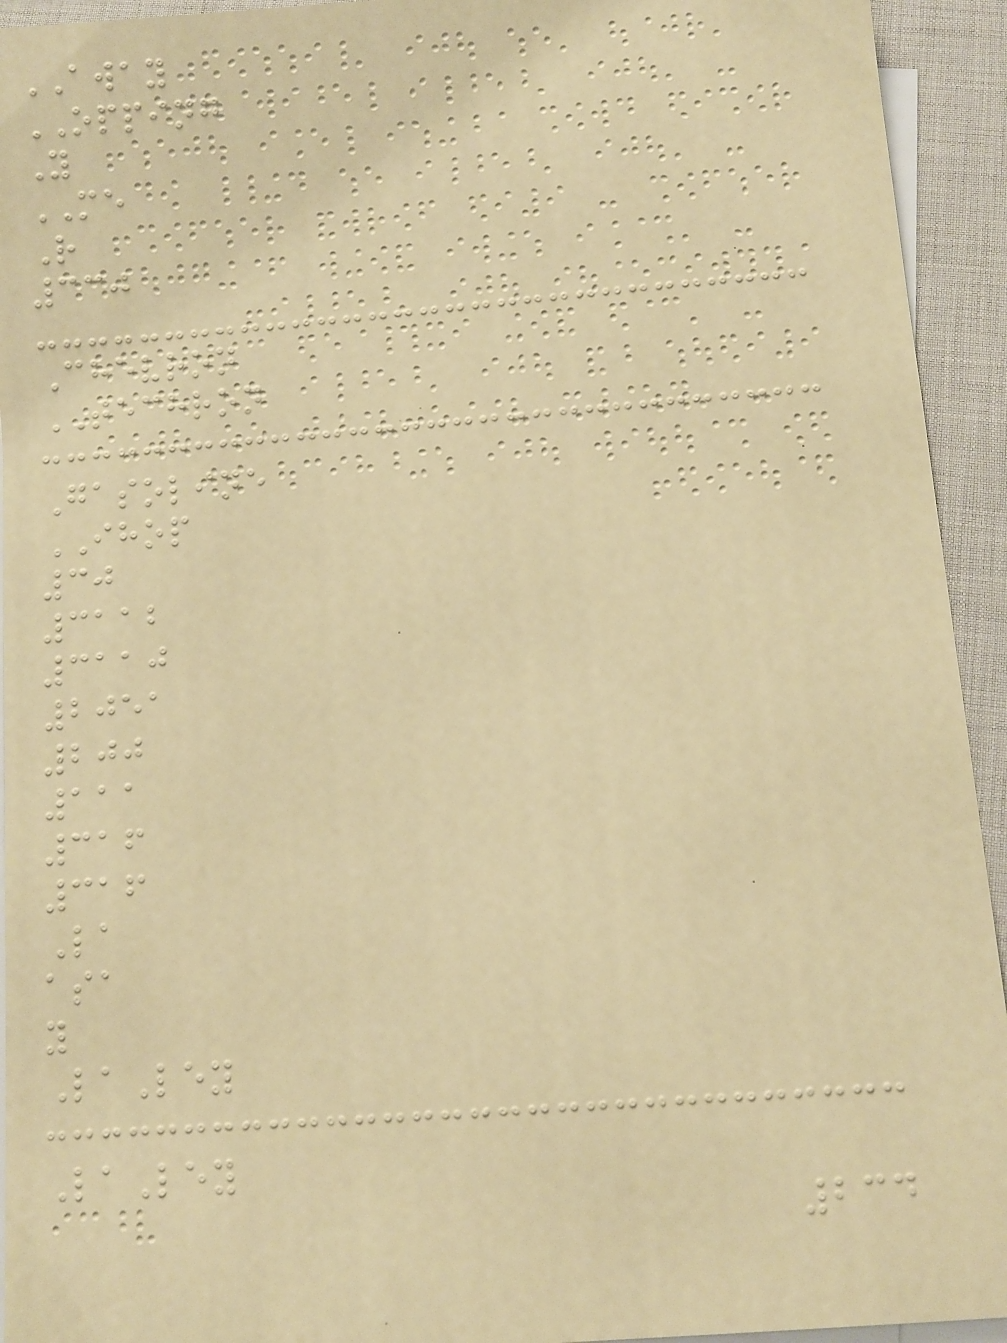AWAY
OPPING
Y
ME
R
330
Chevron
TECHRON
Gasoline
IHOP
30
3112
3110
2051
200
111
316
316
La
asa
y
LaLey
LaLey
234
